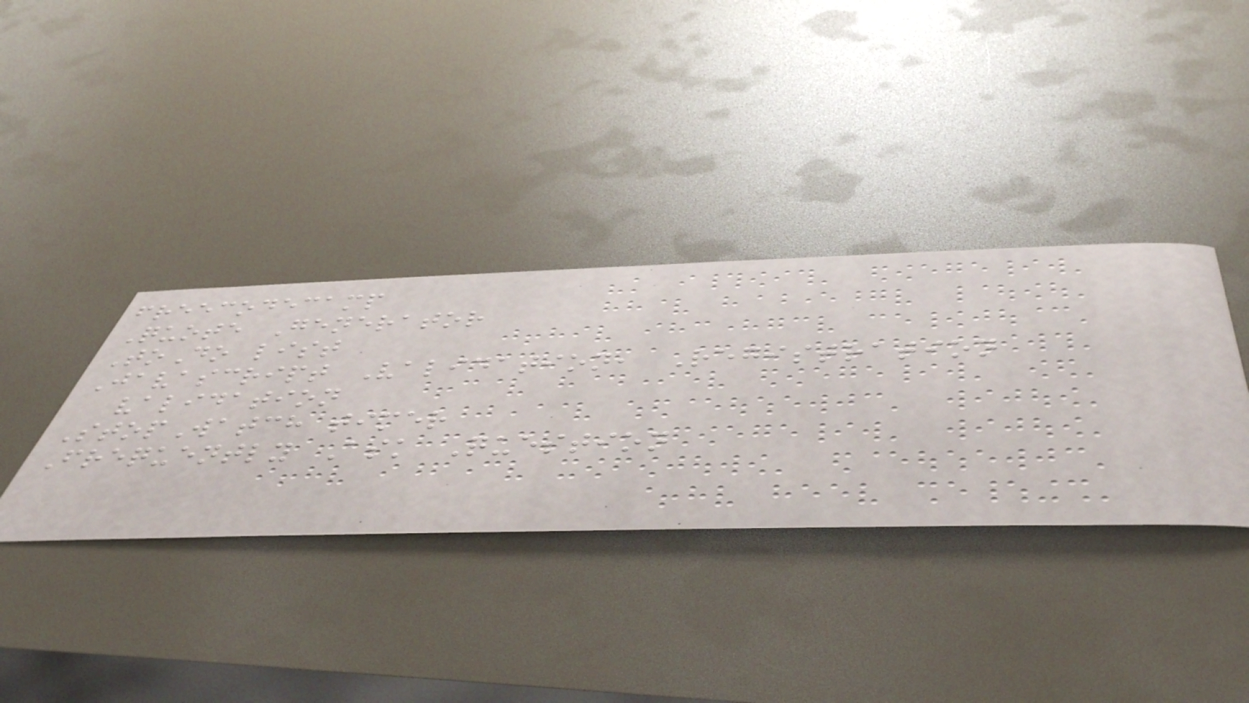freecodecamp
Quote Generator
ToDo list
Javascript Validation, Registration
validation
StopWatch timer
Frequently Ask Question
